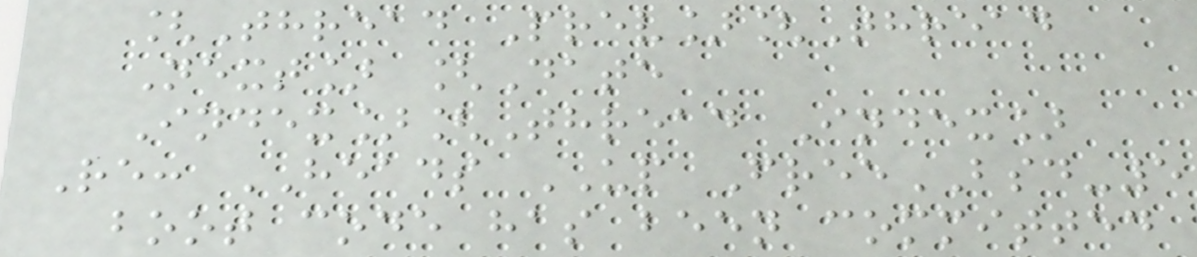[Thread Prev][Thread
Next] [Date
Index][Thread Index]
Re: HEADS UP FreeBSD-5
boot code has been committed
